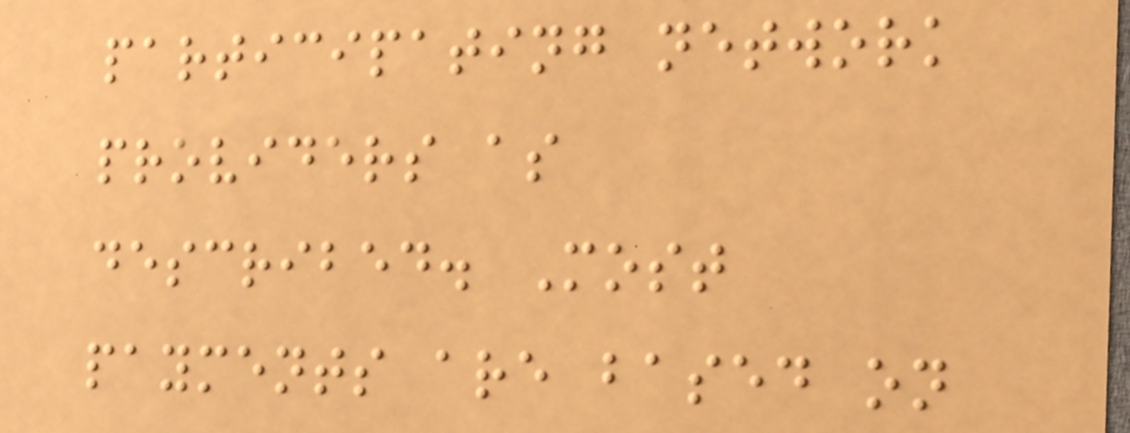participating network
providers as
described. Most
payments are based on
